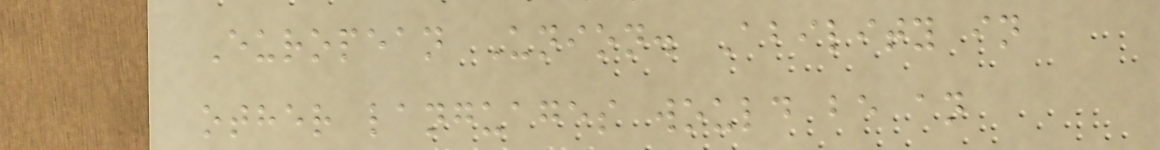European Union. Ability in
other languages would be an
